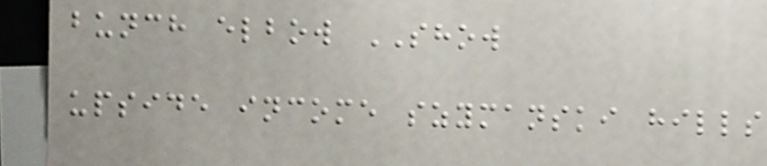bunch elbow SHOW
upside income szymanski hills
